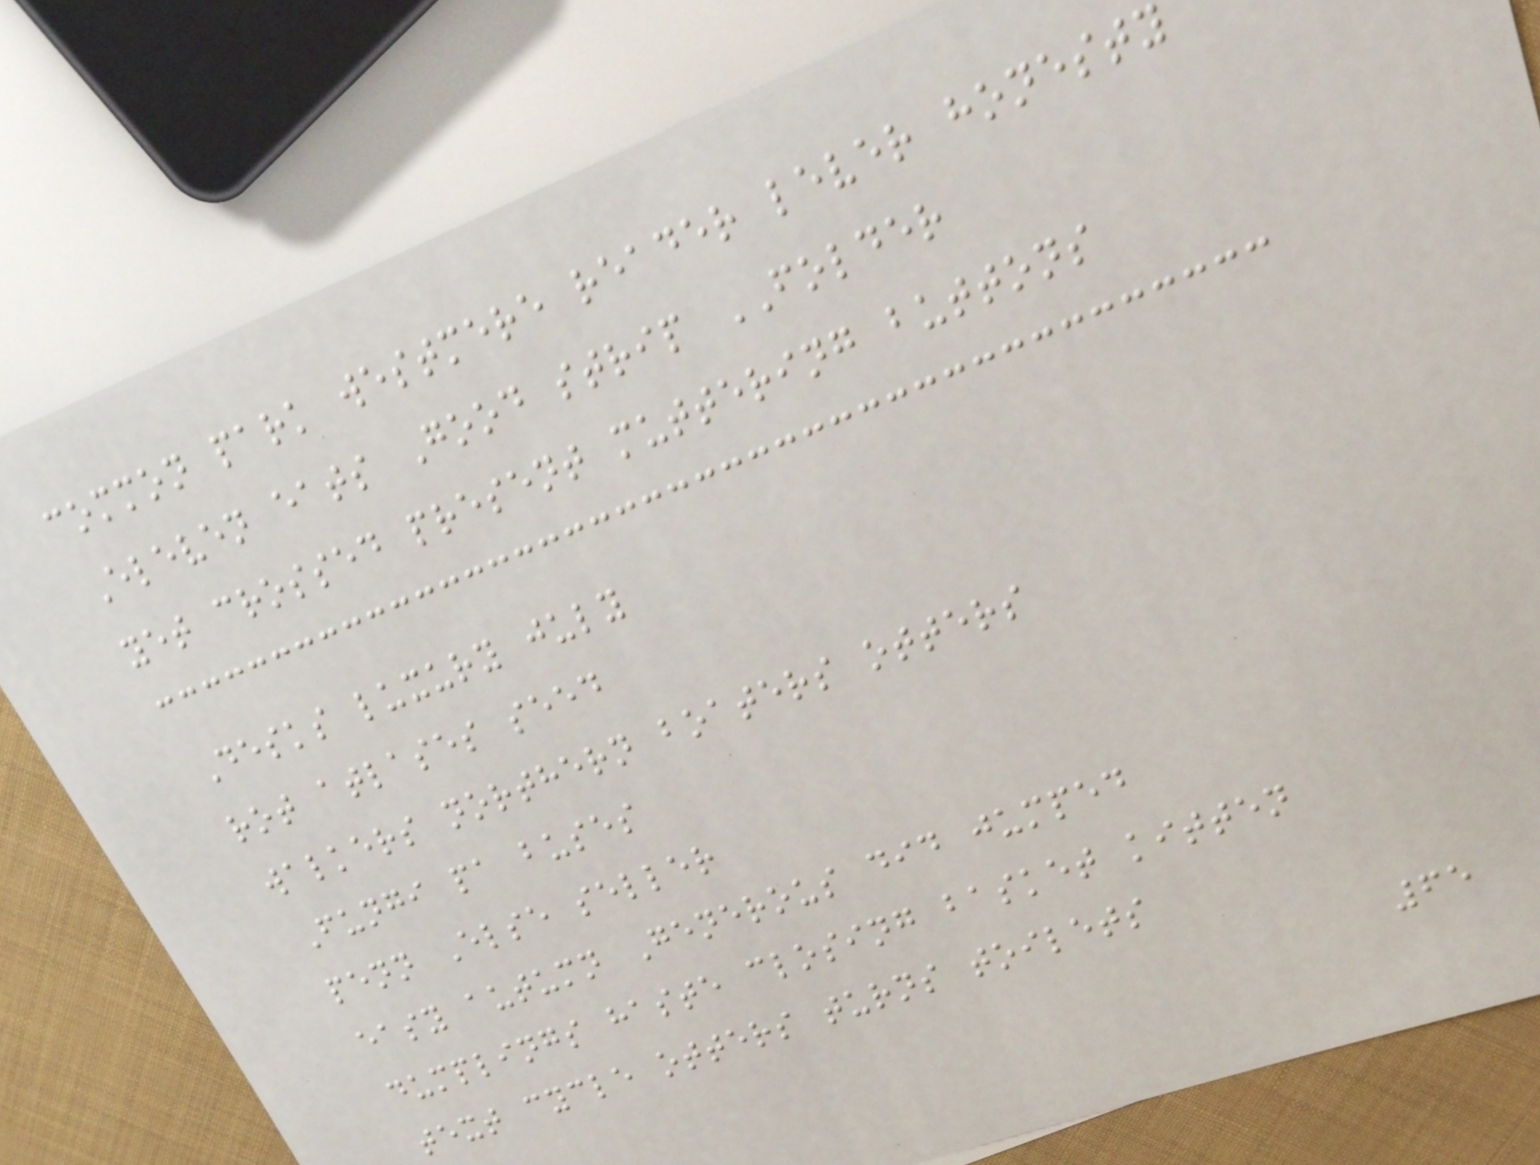common park westmere reader lever honesty
Eleven eats Good strip FOLDER
yet crossed present muttering buttons
Desks luxury july
rot atlases seed
walkers northern boaters otters
Fungi pa buses
penn Else seller
easy autumn Generous did jumped
dumplings haste closing basket kitten
text cycle otters turns toilets
65
